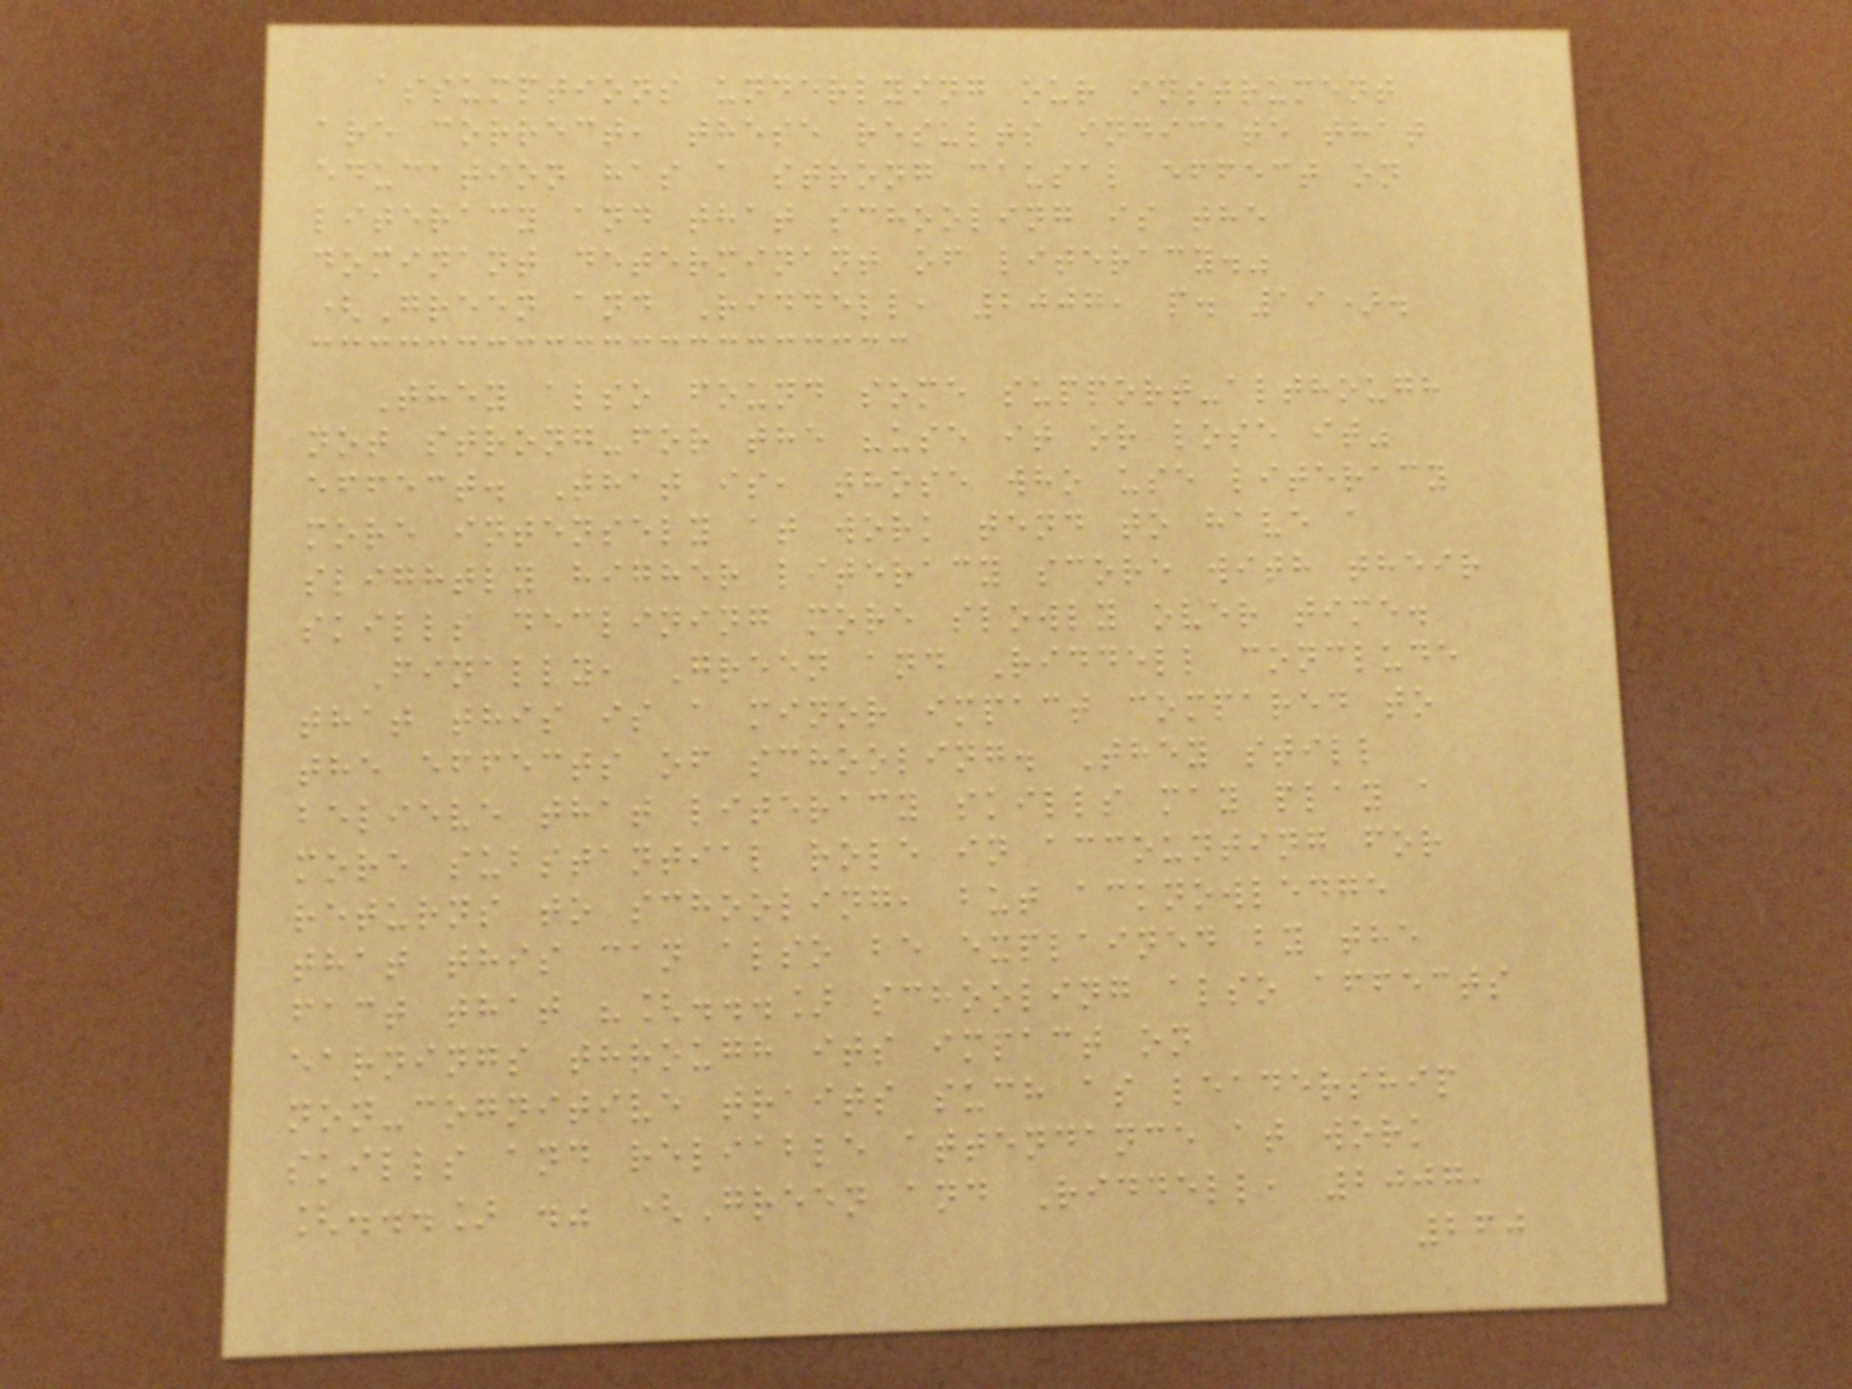assumptions underlying our instrument
are correct, these results indicate that
education has a strong causal effect on
literacy and that schooling is the
dominant determinant of literacy."
(Green and Riddell, 2007, p. 19).
They also found some support-although
not strong-for the "use it or lose it"
effect. That is, those who use literacy
more intensely at work tend to have a
slightly higher literacy score with their
skills declining more slowly over time.
Finally, Green and Riddell conclude
that this is a minor impact compared to
the effects of schooling. They still
believe that literacy skills may play a
more substantial role in accounting for
returns to schooling, but acknowledge
that this can also be explained by the
fact that "[...] schooling also affects
earnings through its impact on
non-cognitive traits such as leadership
skills and reliable attendance at work
[...] ." (Green and Riddell, 2007,
260
